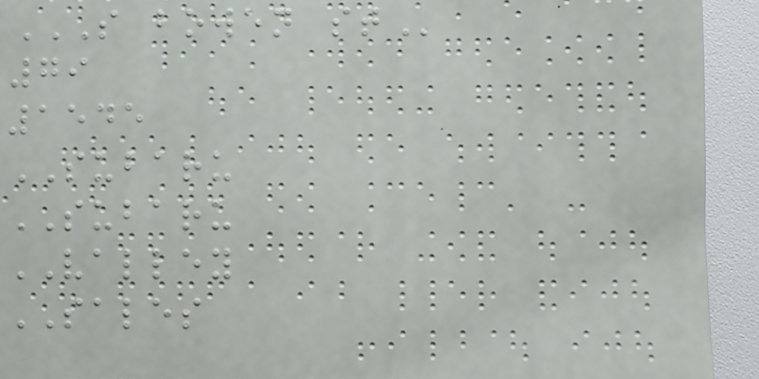S BOWEN ST
79
1545
SUBARU
SUBARU
VALLEY
SALES
